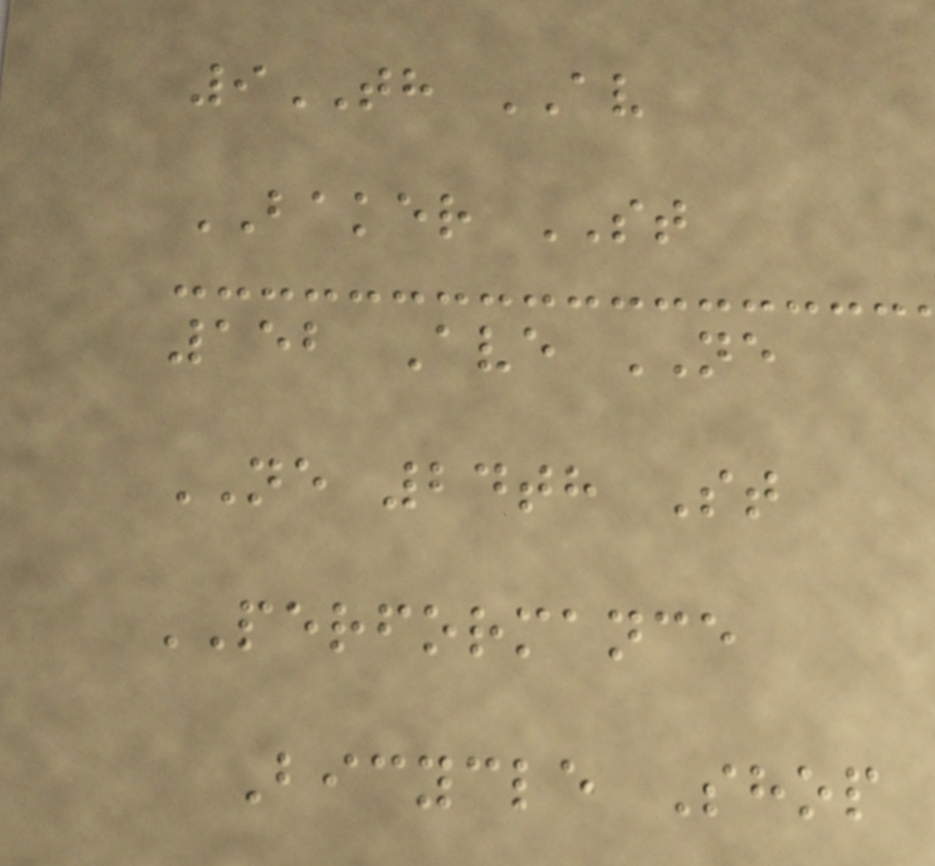9TH AV
BAKER ST
152 Ave NE
NE 24th St
PERFORMANCE
Bicycle Shop
